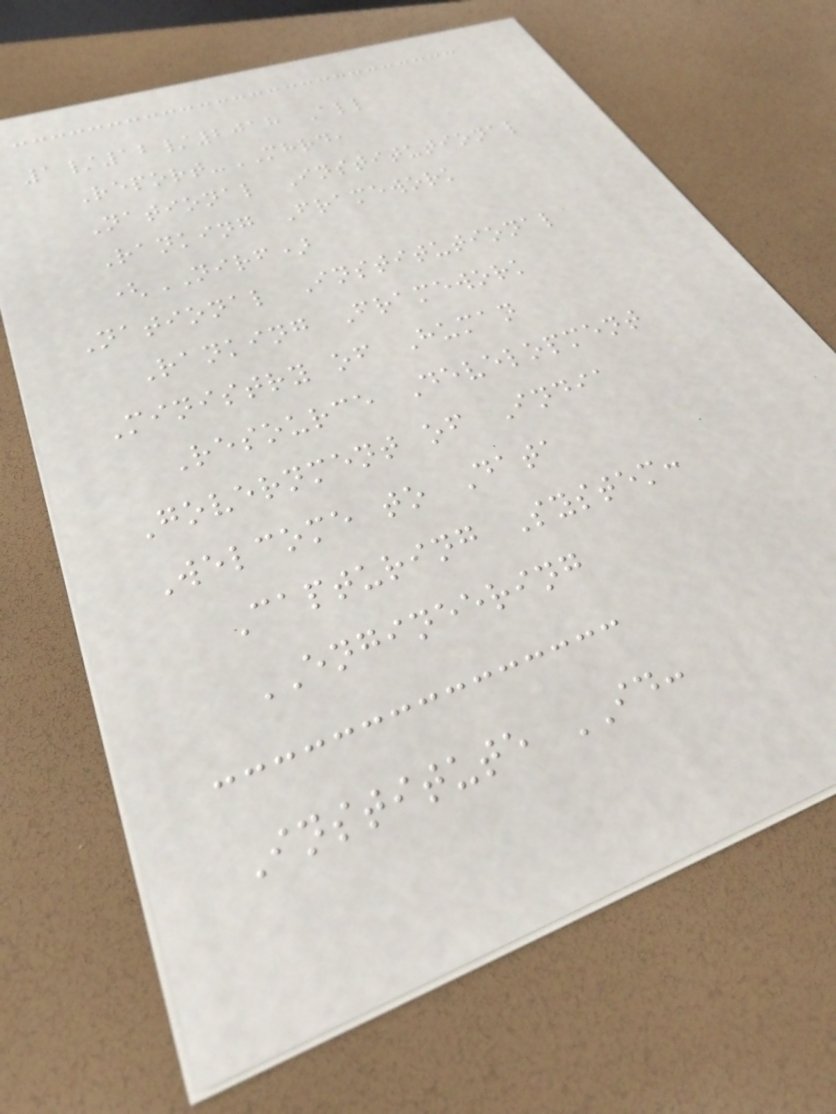1/12/2018 All
Report-MHRD,
National Institutional
Ranking Framework
(NIRF)
National Institutional
Ranking Framework
Ministry of Human
Resource Development
Government of India
Welcome to Data
Capturing System:
ENGINEERING
Institute ID:
